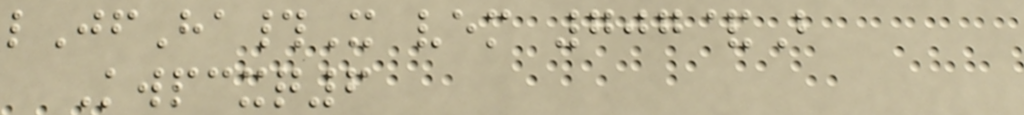lJfHa#X vem 707&B
Kwpcxq6
